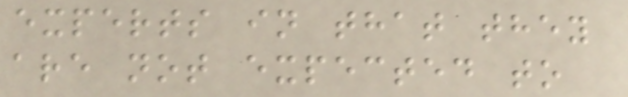experts in that they
are not expected to
